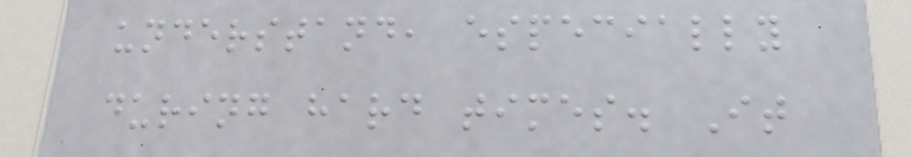understand, especially
during hard times. It
